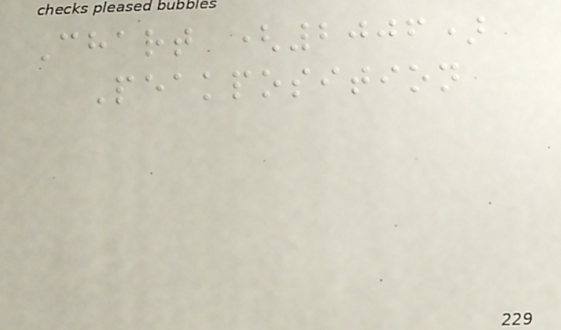Chart (2006)
Peakposition
